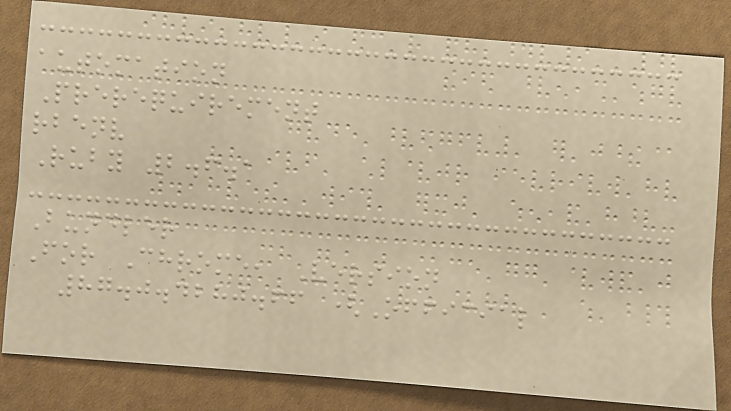automation
Prerequirement
rbenv
Ruby 2.6.1
Bundler
For Chrome, Version
87.0.4280.66 (Official
